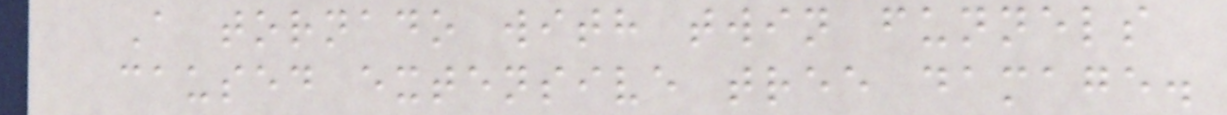A tornado with twin funnels
caused extensive tree damage.
